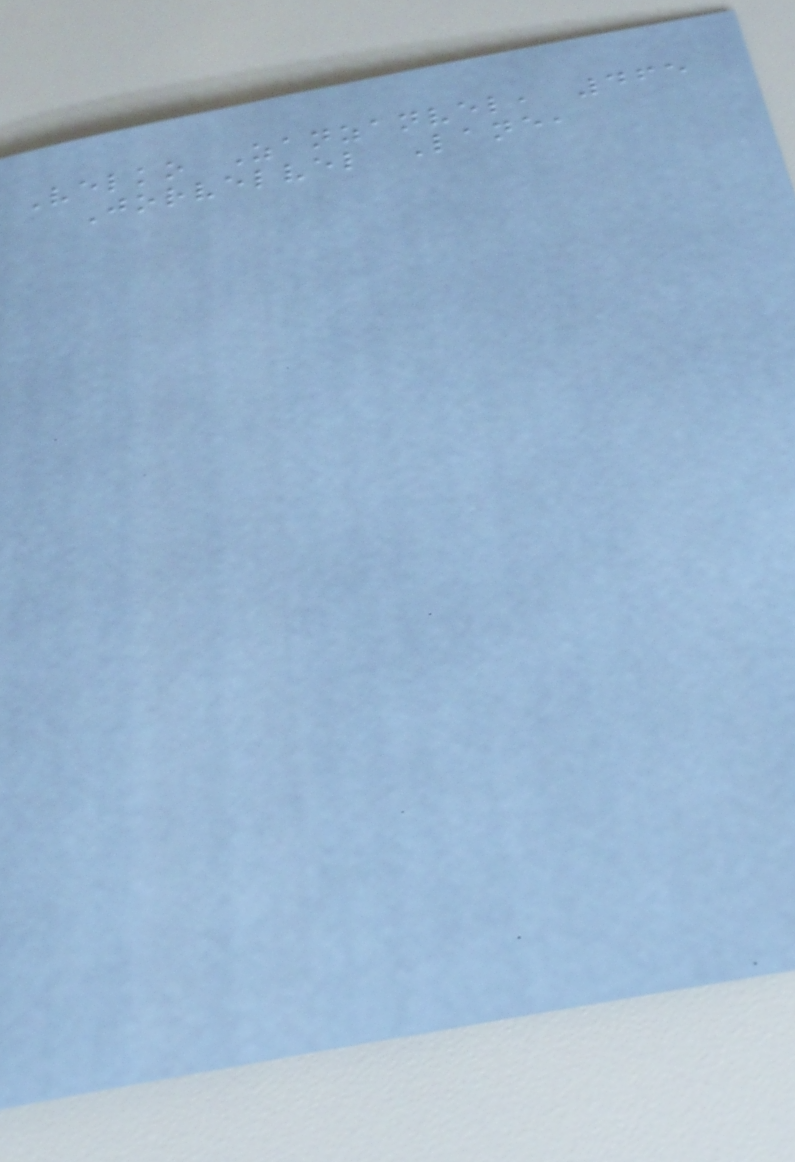Velko Zanzanvel, 465
Jorvelvel Lane,
